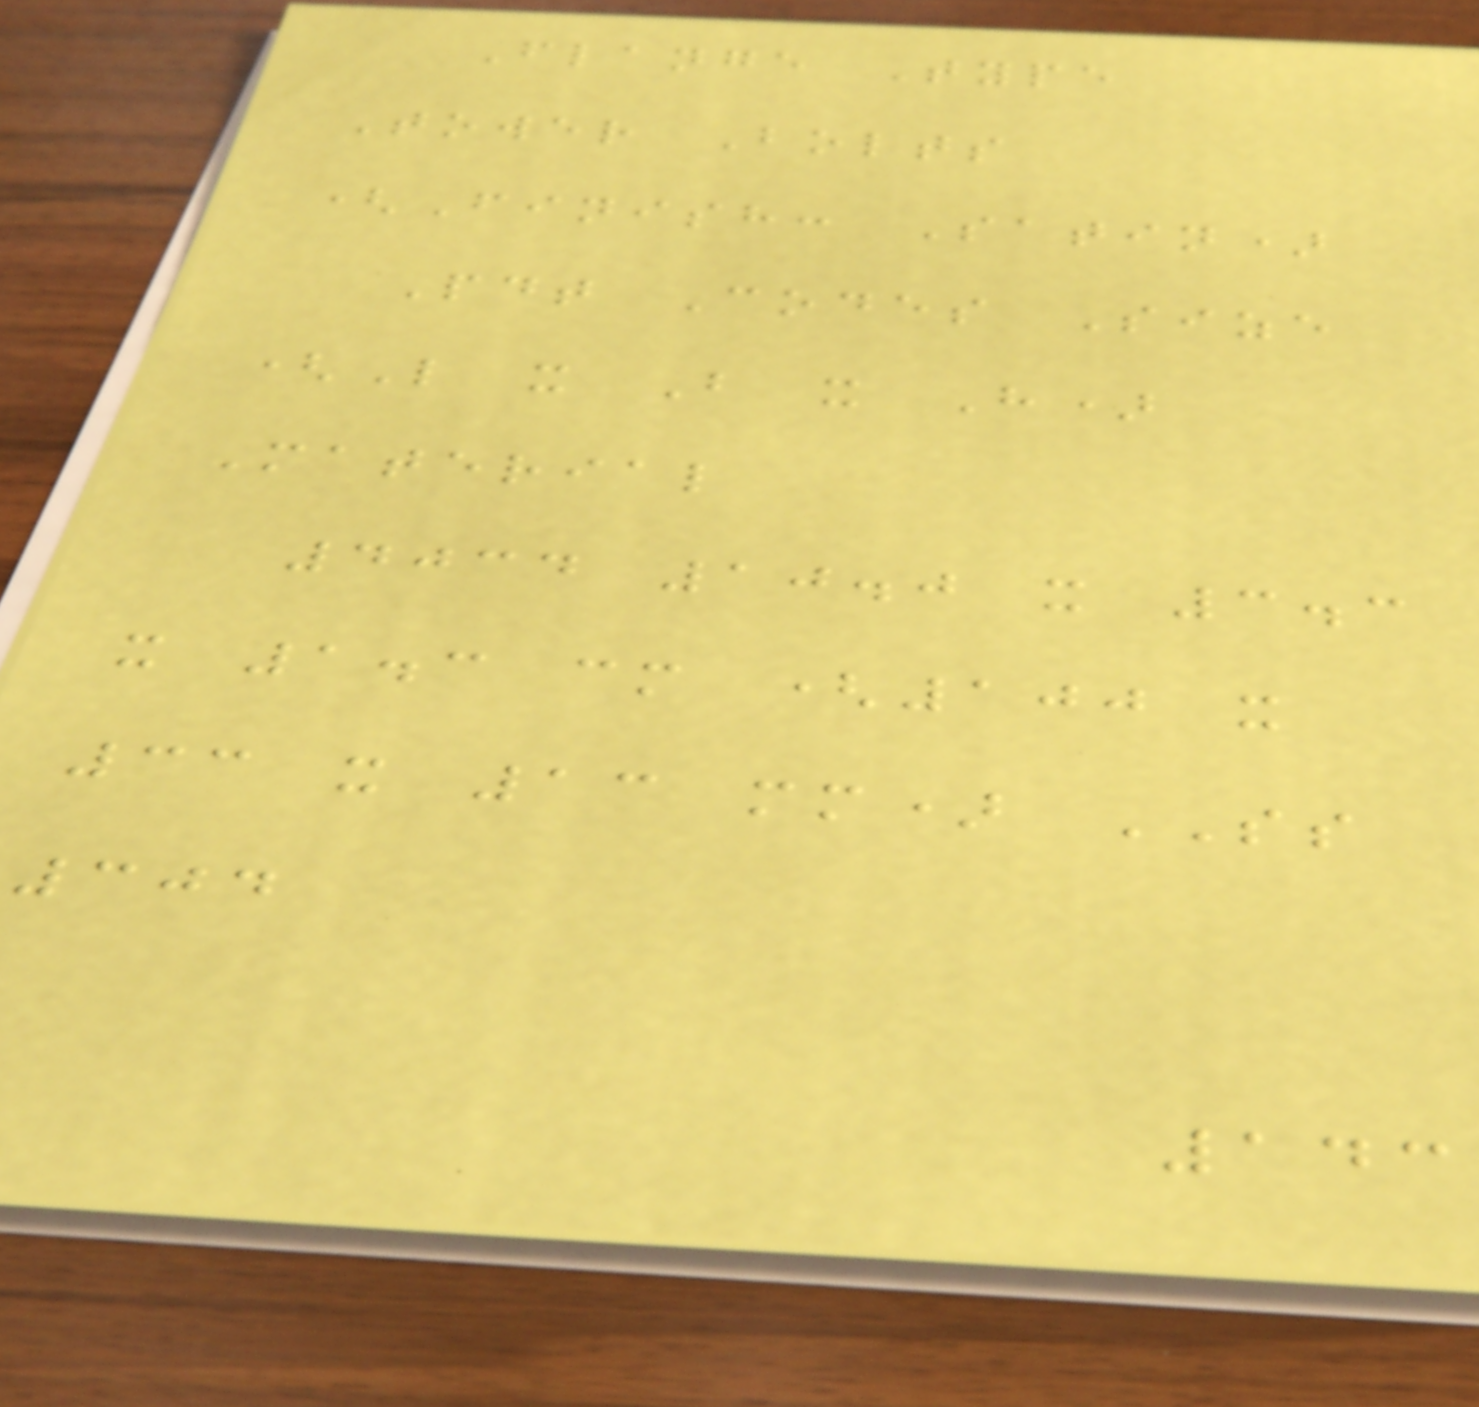Flange Type
Tower Bolts
(Finish: Satin)
Pdt Codes Size
(L x B x H)
Material
4034 10.0 x 3.3
x 1.3 cm (100 x
33 x 13 mm) SS
304
143
